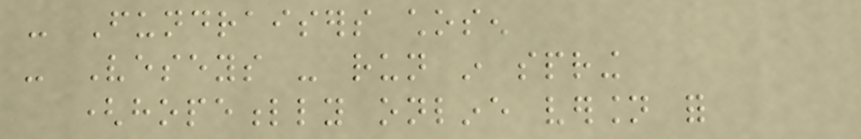- Fundraisers chosen
- Veseys - run in spring
(hopefully online version for
